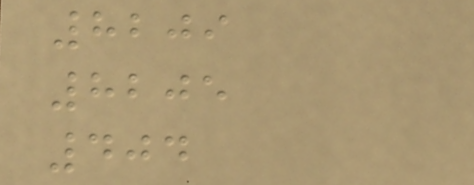8209
8205
404
